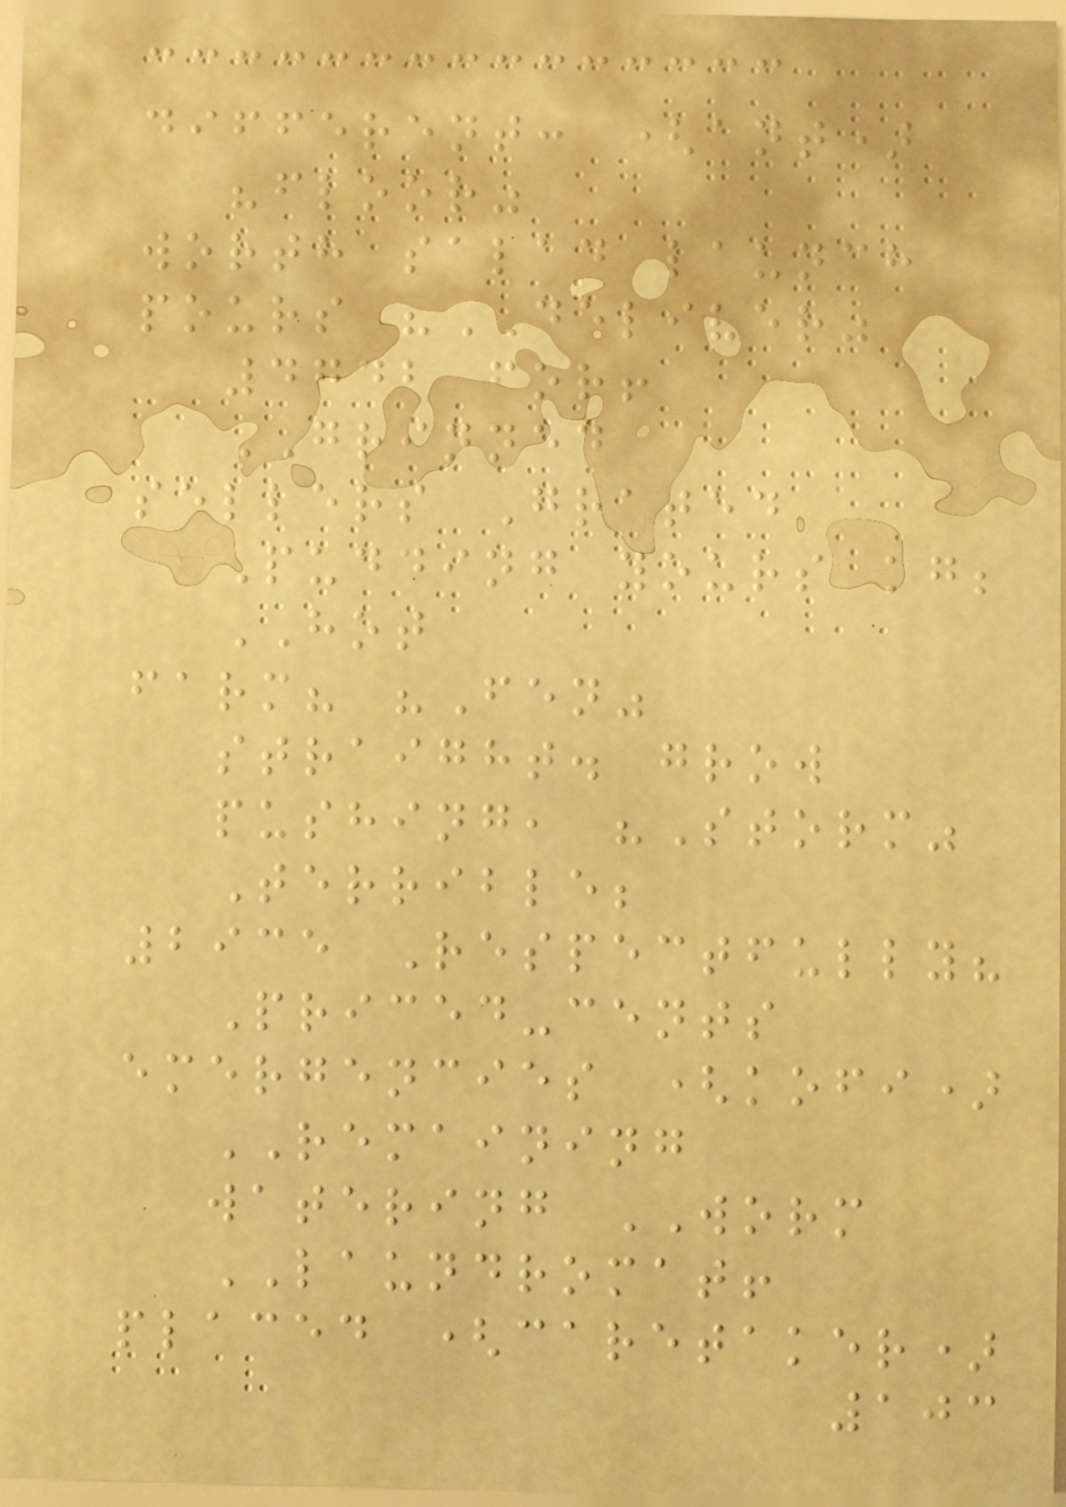different: (ant)
"floor"
worth salad launch
pours "DELIVER"
4742 for!
GRINNED
sellers Grated
Pudding yours kg;
HOT
farm? "Fen"
straight. grow
pushing, "Storm"
Terrible;
2935 Respectfully?
Priced-cents
emergencies (kofi)
REMAINING
watering WORM
LAUNDROMAT!
placed (caretaker)
103
